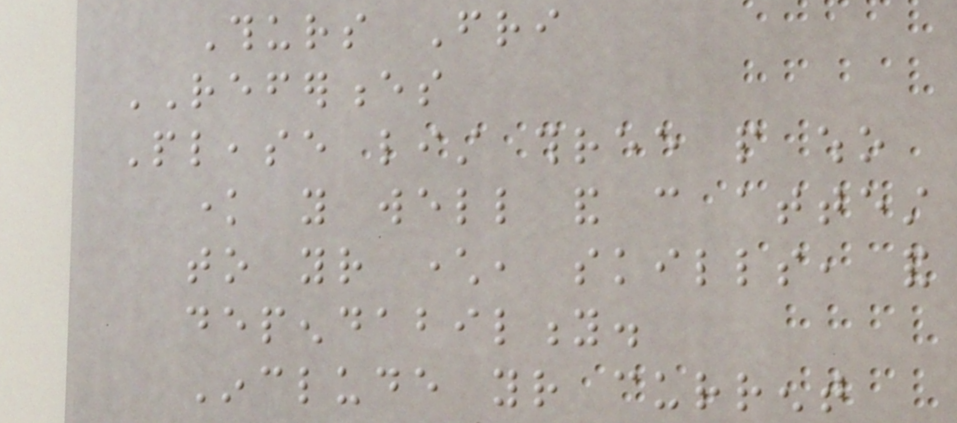Thurs Fri
REFERENCES
Please list three people who
know you well and can attest
to your character, skills, and
dependability.
Include your current
